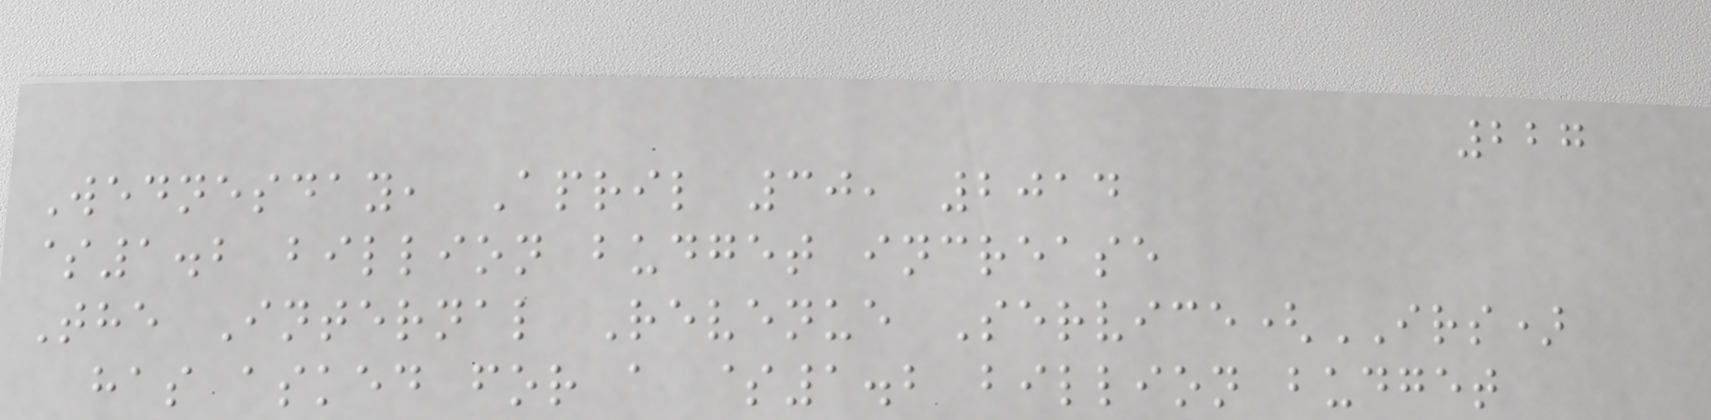227
Wednesday, April 30, 2014
$1.2 billion budget increase
The Internal Revenue Service(IRS)
has asked for a $1.2 billion budget
